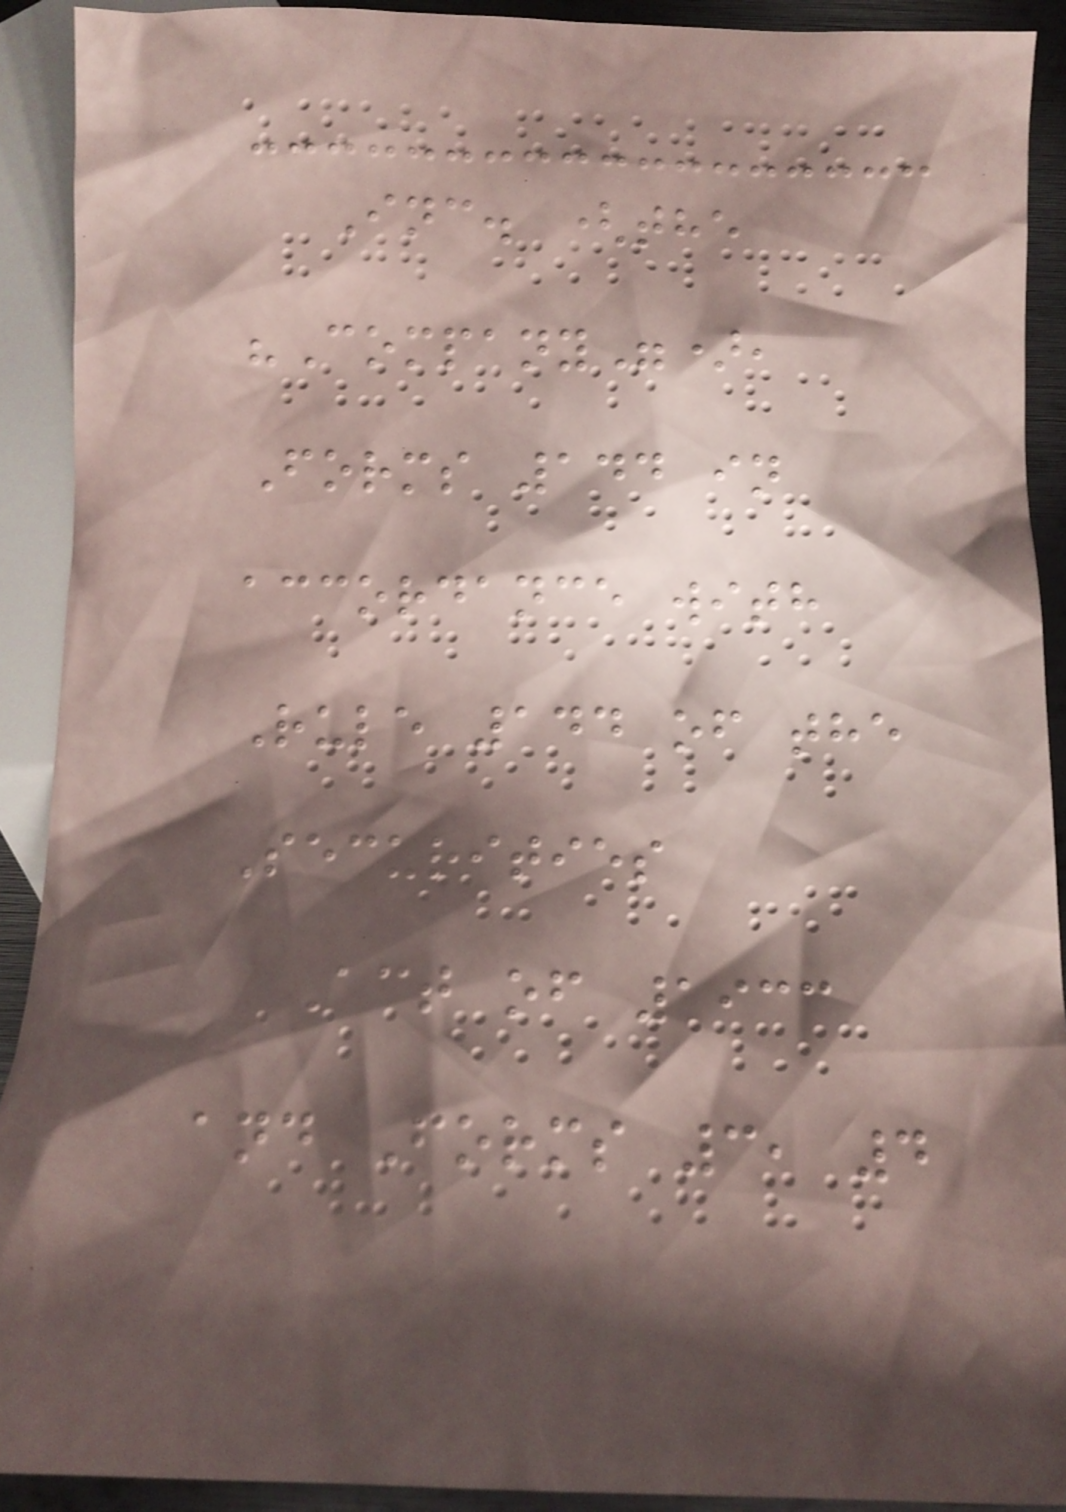Inc. (the
"Company"),
Forms 144 in
accordance with
Rule 144 of the
Securities
Act of 1933
and Forms 3, 4
